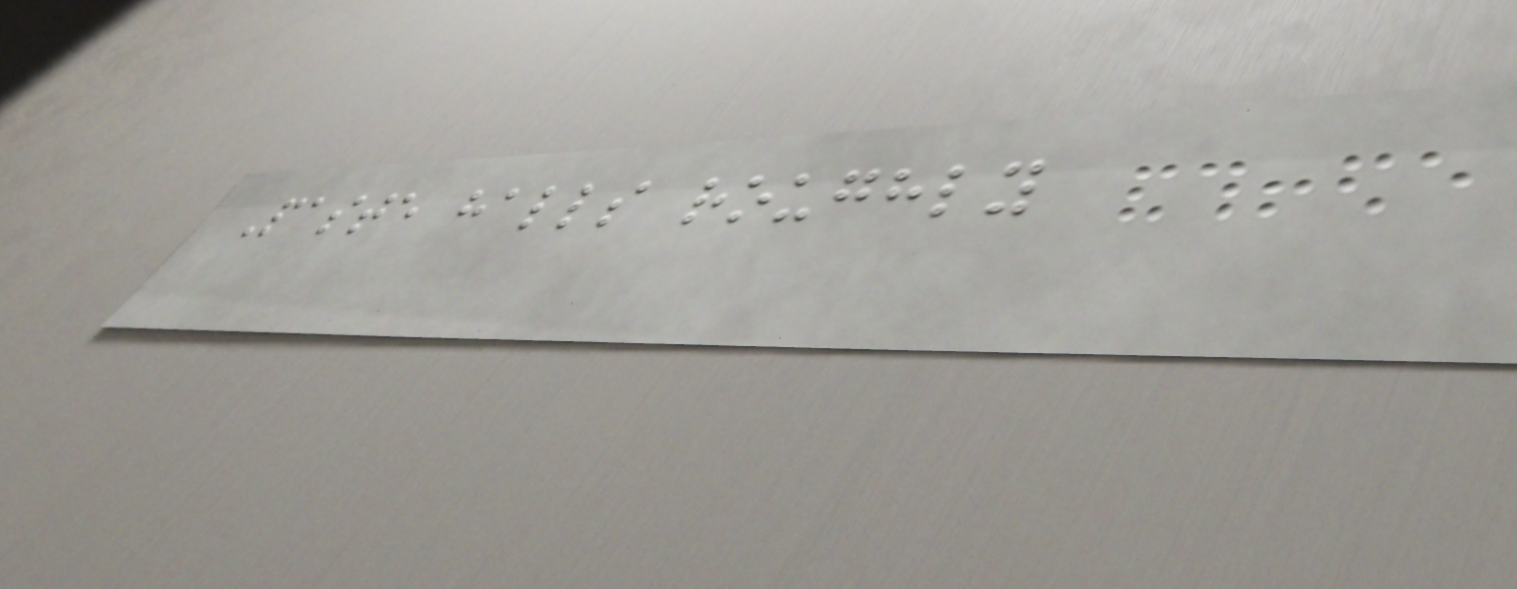Paste halls roughly
